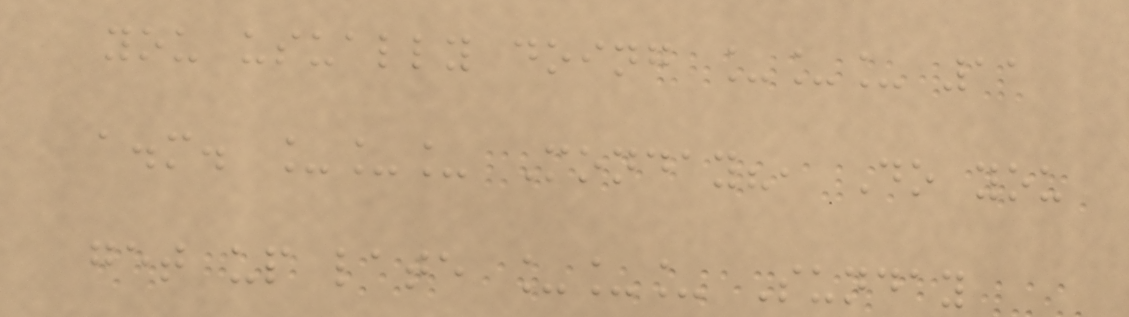you usually doing ___ 11
a.m. ___ Monday?, Do you
get up late ___ Sunday
